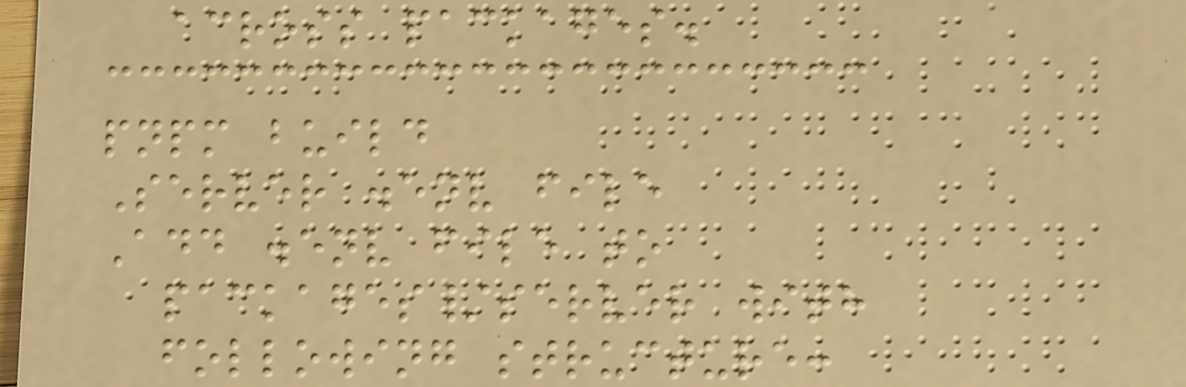across packages.
pnpm build
Server .env file
Add .env file to
packages/server with
following structure:
